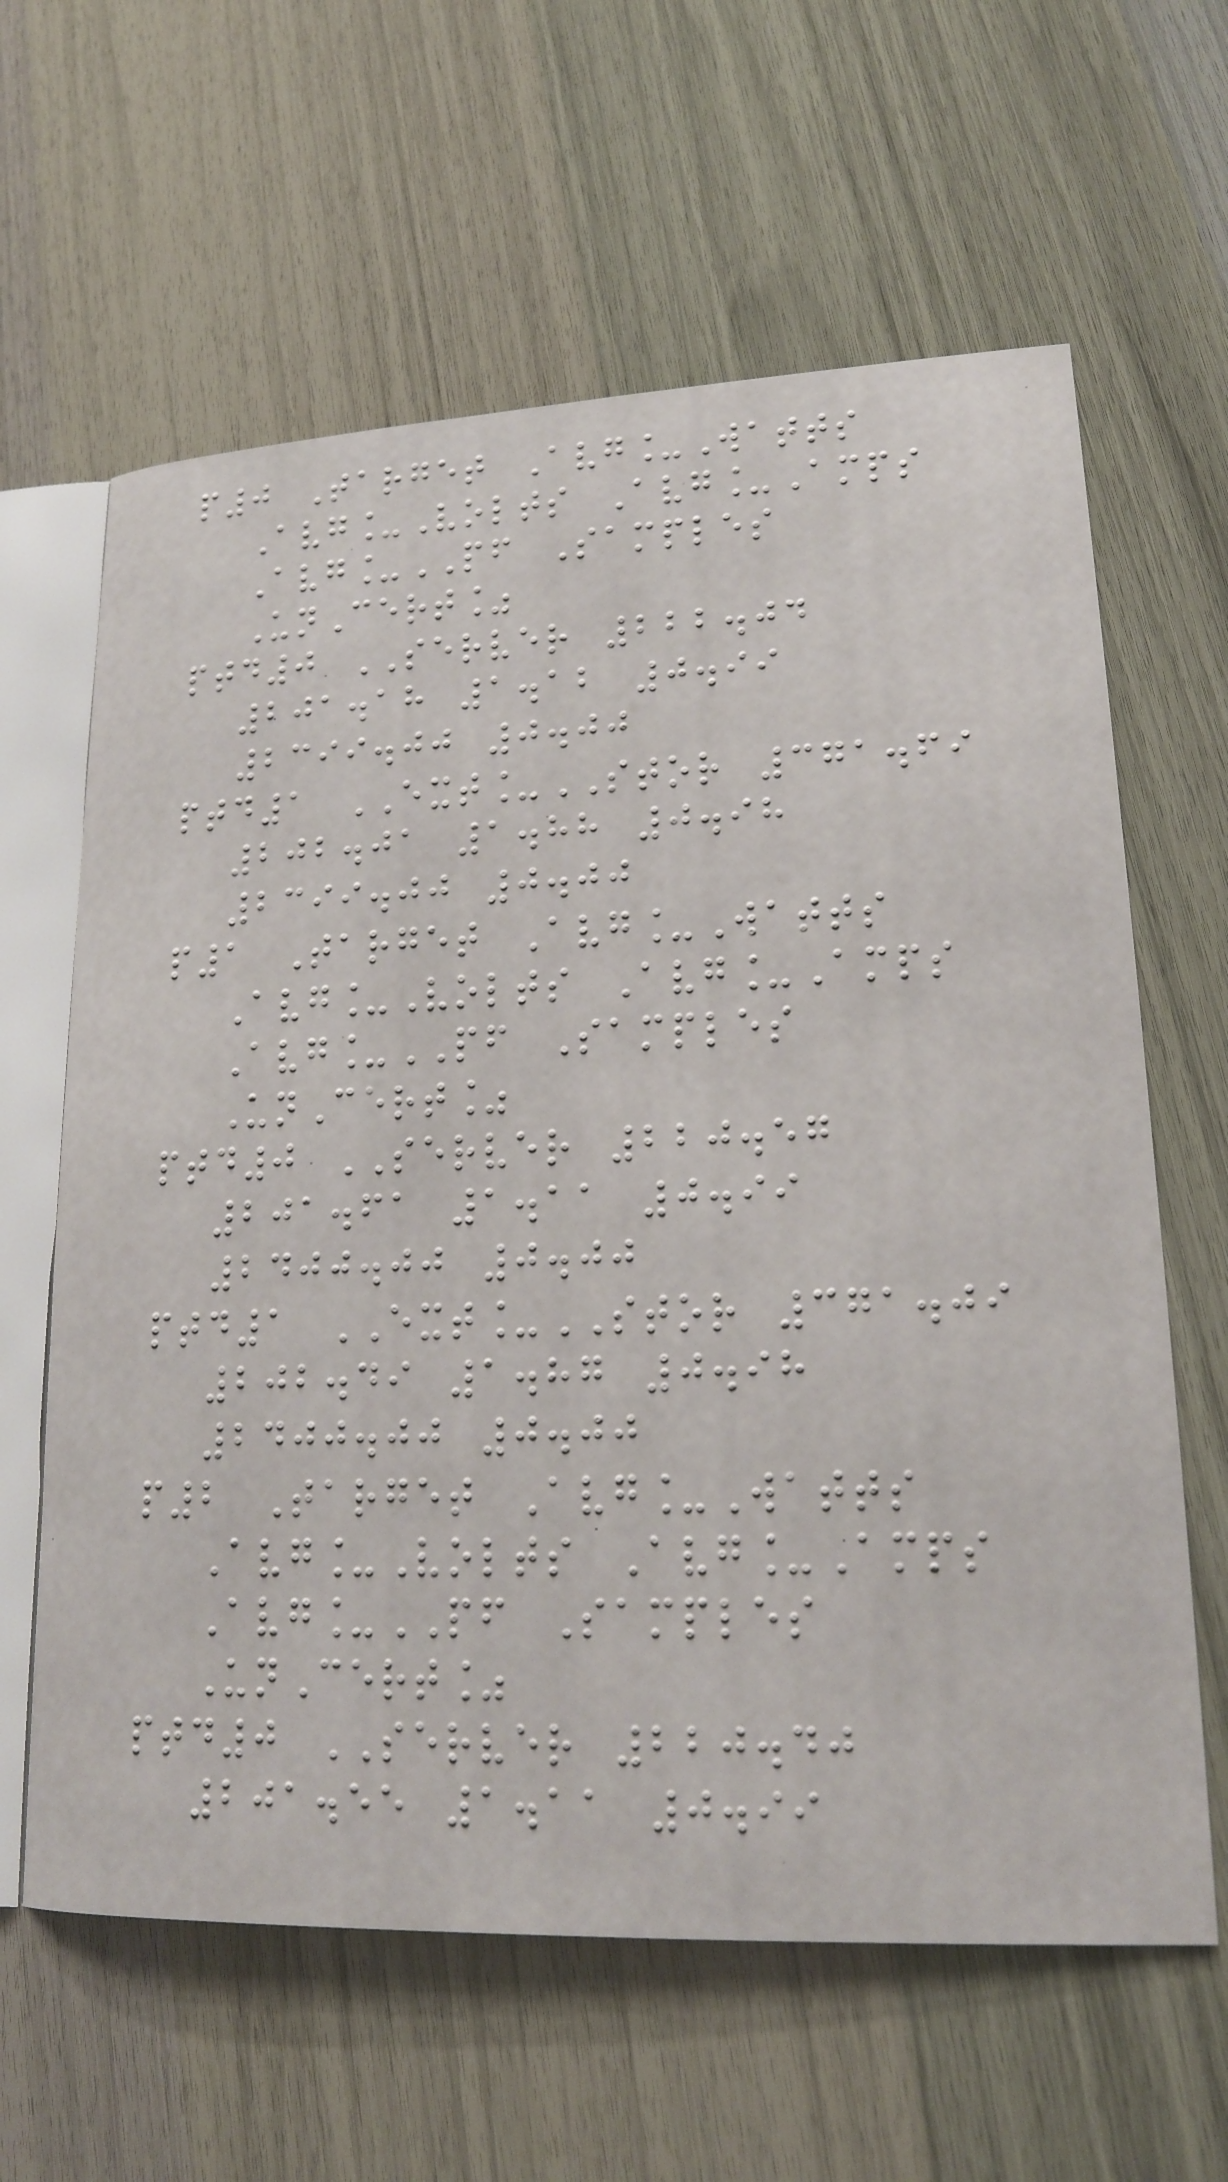p0 Target Avg_Watts
Avg_Volts Avg_Amps
Avg_PF Samples
UnCert%
ptd0 SERVER 222.04
201.18 1.12 0.99
2399.00 0.00
ptd1 EXT_STOR 371.69
202.01 1.88 0.98
2399.00 0.00
p1 Target Avg_Watts
Avg_Volts Avg_Amps
Avg_PF Samples
UnCert%
ptd0 SERVER 220.57
201.61 1.11 0.99
2400.00 0.00
ptd1 EXT_STOR 371.09
202.49 1.87 0.98
2400.00 0.00
p2 Target Avg_Watts
Avg_Volts Avg_Amps
Avg_PF Samples
UnCert%
ptd0 SERVER 220.40
201.55 1.11 0.99
